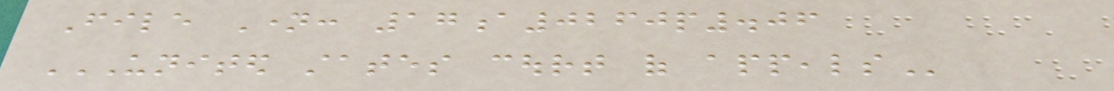File Name: 17a0260p.06
UNITED STATES COURT OF APPEALS
